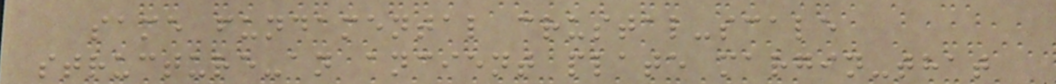same fundamental crustal-scale
structure-an ancient plate margin-that
